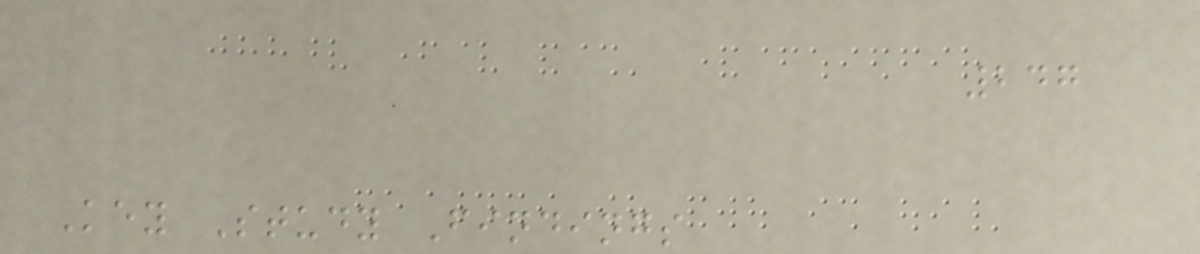247
Key Study Findings
